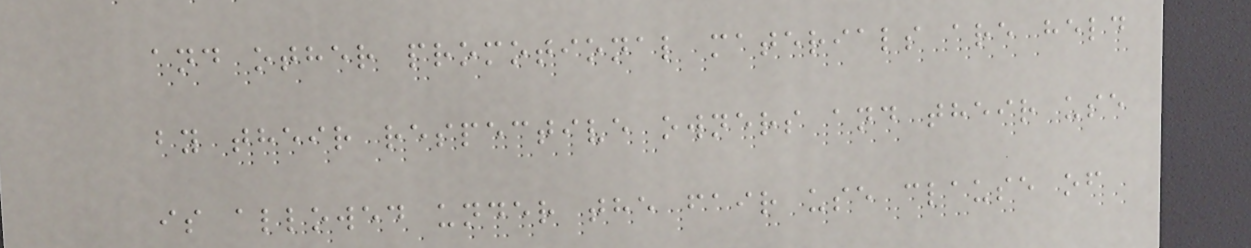and other promotional materials are held
by their respective owners and their use
is allowed under the fair use clause of
